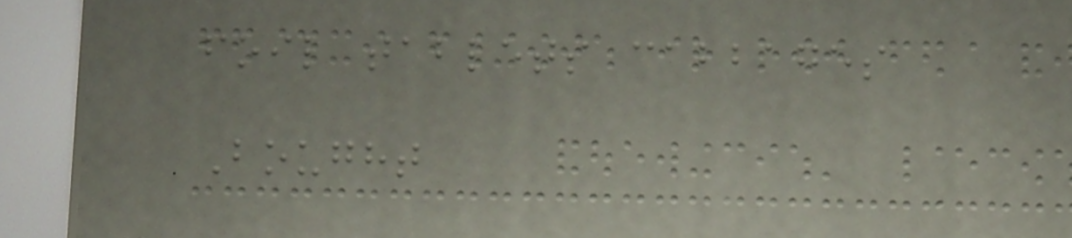foil tablets cabbages
Bought
